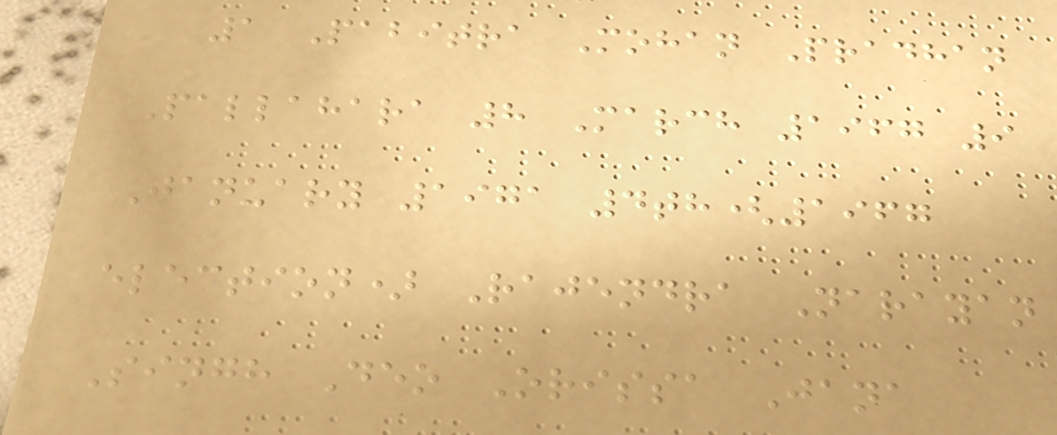1 Pabitra Mohan Pradhan
Pallahara 8 March 1967 9
January 1971 4th(1967
election) Rajendra Narayan
Singh Deo Orissa Jana
